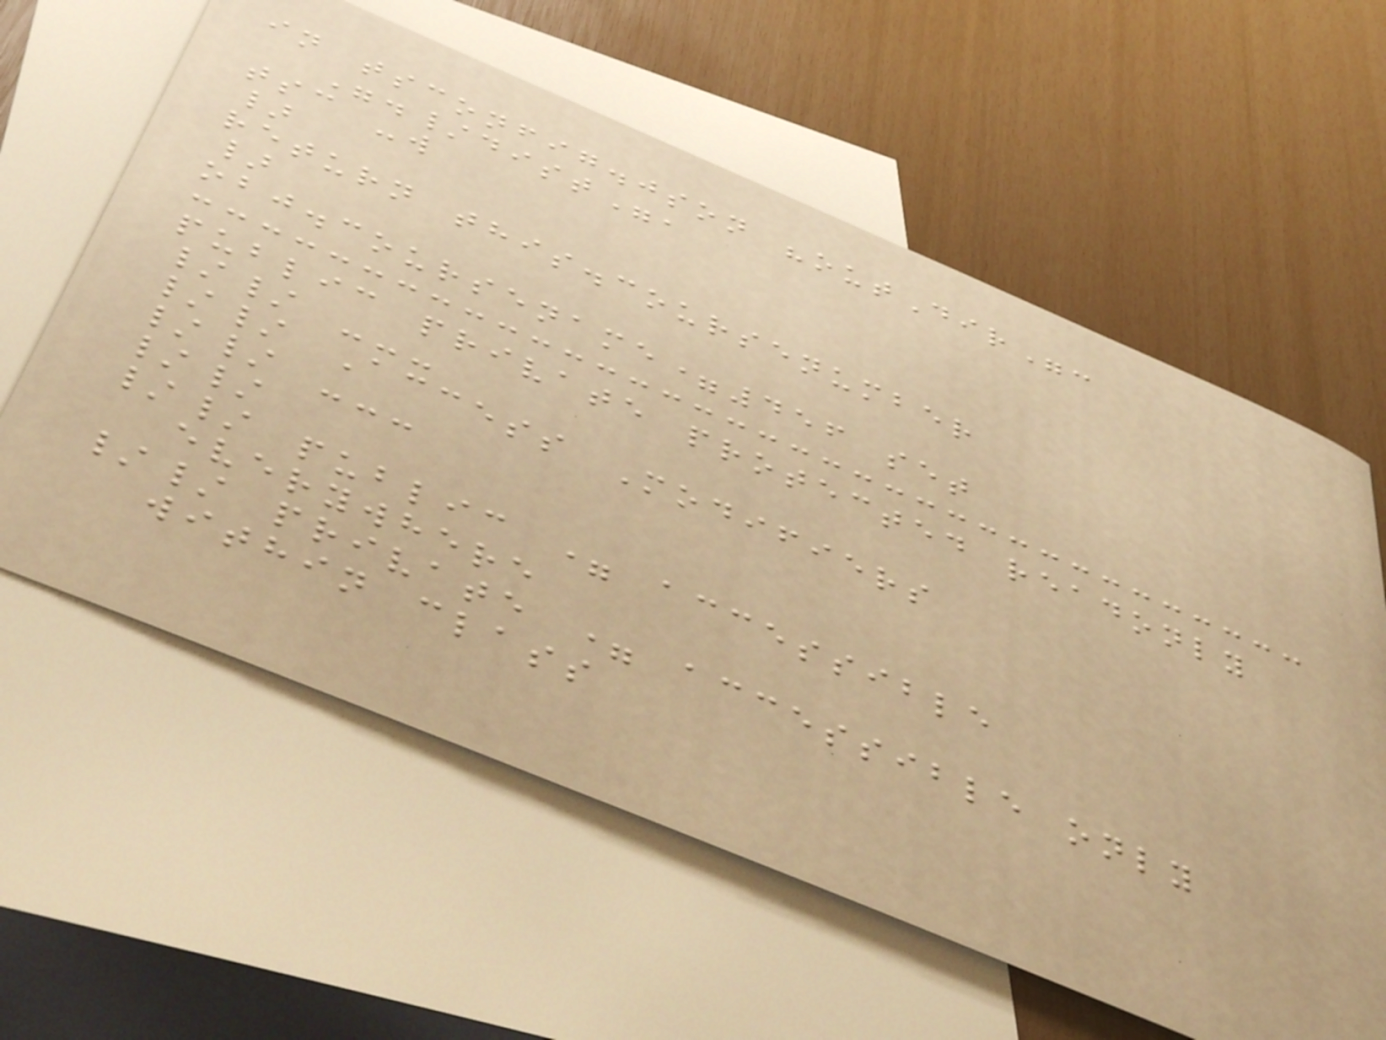in tsconfig.json "outDir":
"./dist",
tsc -w
}
return this.coursenumber
}
obj.coursename=456 set
public private protected readonly
// ---
// Access Modifiers
// ---
//
// public = accessible
everywhere
// private = accessible only
within class
